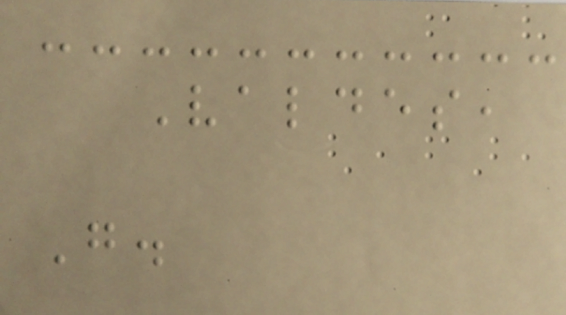Valdes,
G.
